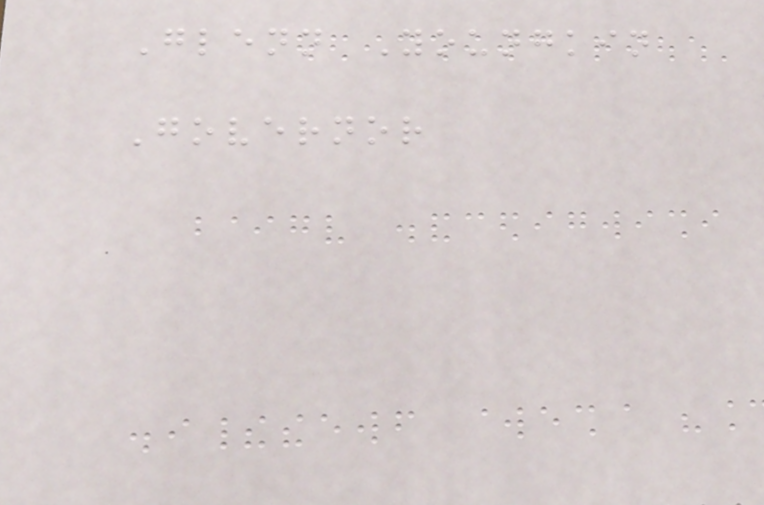Glenn Youngkin
Governor
